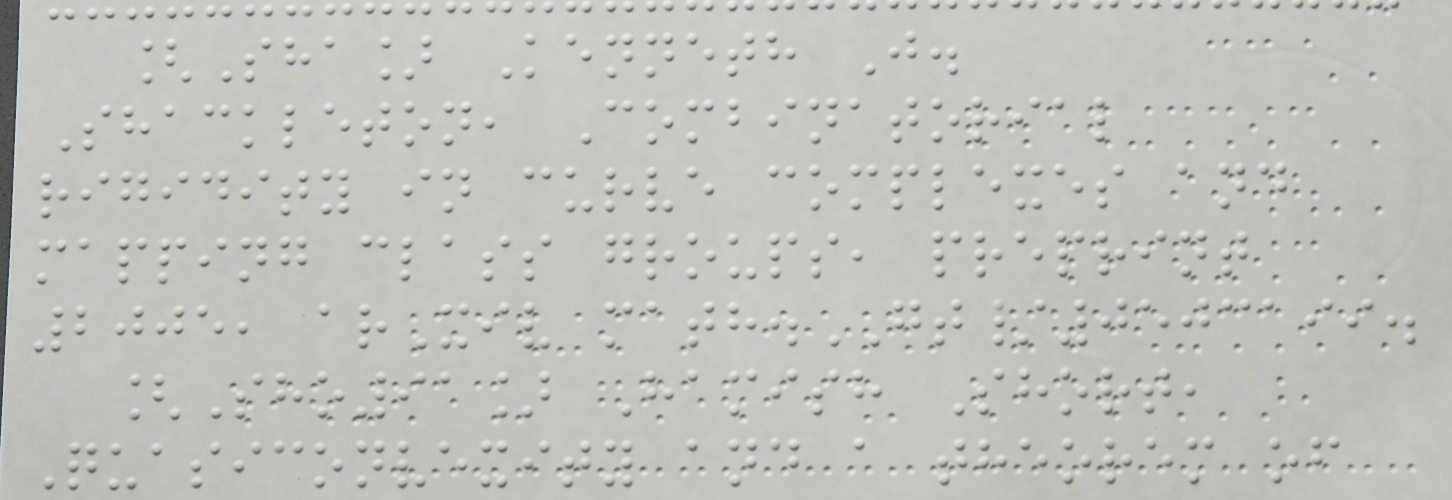[Sha] Kenneth J.
Shackleton, Combinatorial
rigidity in curve complexes and
mapping class groups, preprint
2005, arXiv math.GT/0503199.
[Sho91] Hamish Short,
Quasiconvexity and a theorem of
